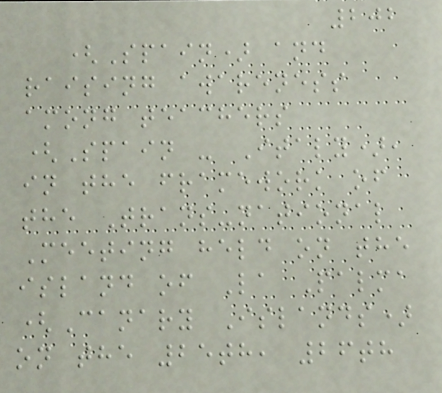202
(Spain) and
raising awareness
among teachers
(Spain - Italy),
in the framework of
the Trans-national
Meeting held on the
island of La Palma
(Canary Islands)
on the 25th, 26th
